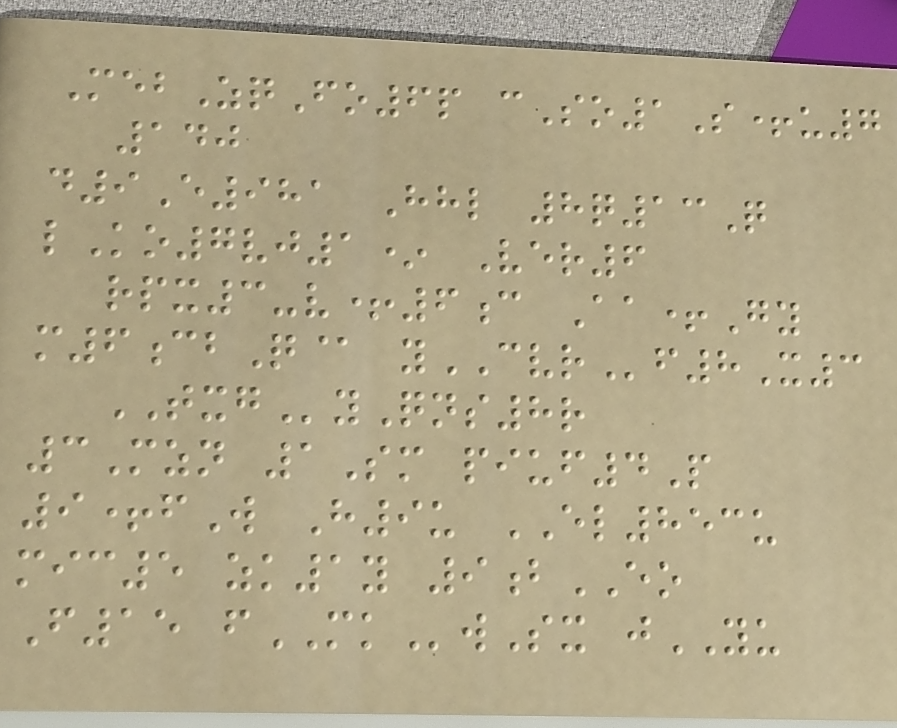MebZqFo6p cSo1S+u7
140
d9E981 Hhl 8q13Q
lKo7vj1* Ver6
rpx3-v+6c Aa+Gy
m6cbQ@ yCVRf8X3
TXGyQns8r
3Mzn 1Sm piuf4P
9+fW H9u EL853u
mic5 zk1y 9bEO
F15 fMKwSx jYU
